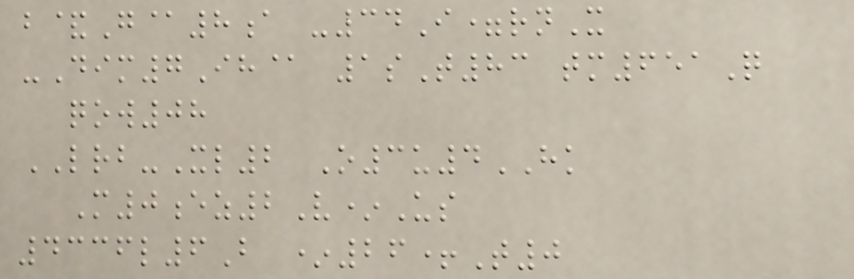b&G@8a -34I=rnX
-Dim7Ih@ 1sT83 tm651Q
qow08
LRB-Xl2 O3u4HK
M0ez2V*Us
4336l6B *26+T0
